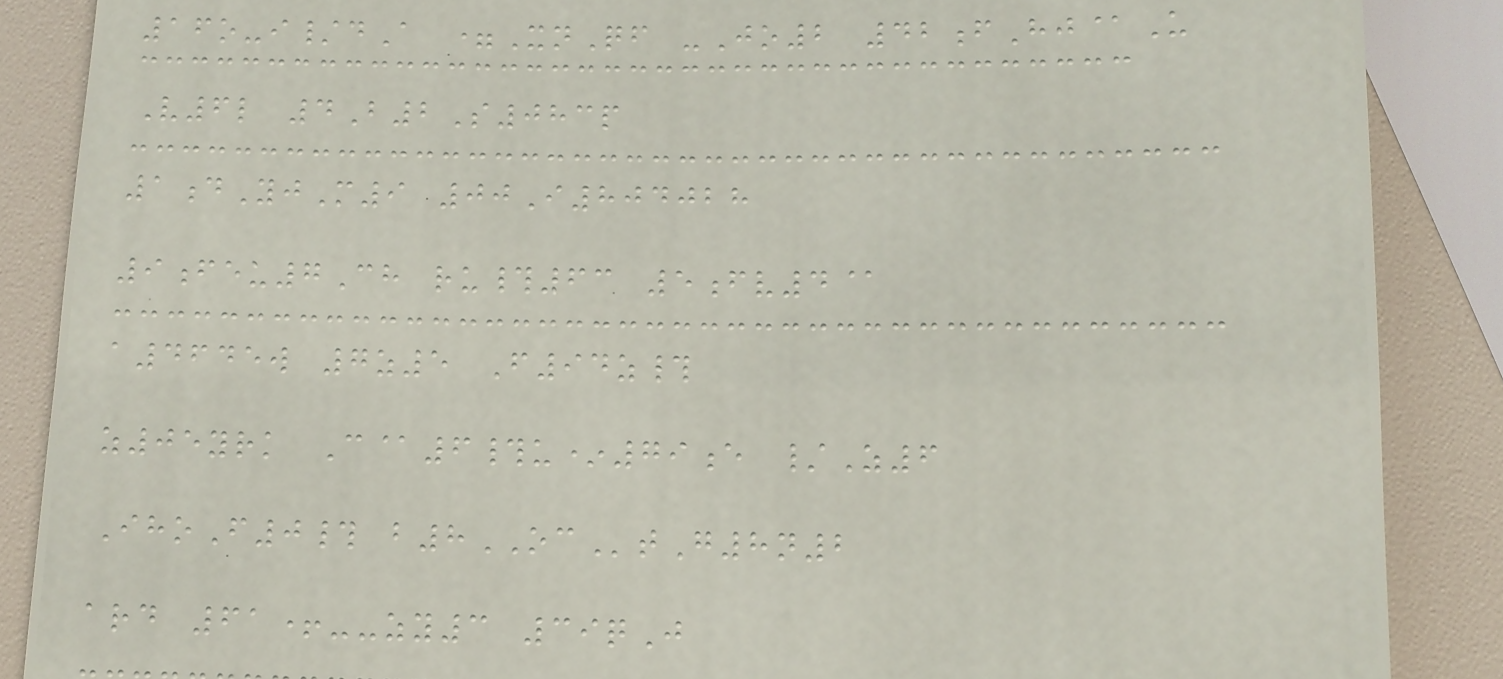16o-i/dA =XnQf -Jo2 42fHj@U
V6l 4B2S083p
1dYjM9 00I804028
9feu7Ch ru#63 5fv4@
a4645w 7z5 F94z#
z05yrk C@6#u*79e /Z6
IhoF0# b8OCtG8n2
ard 61+--zy3 39qJ
